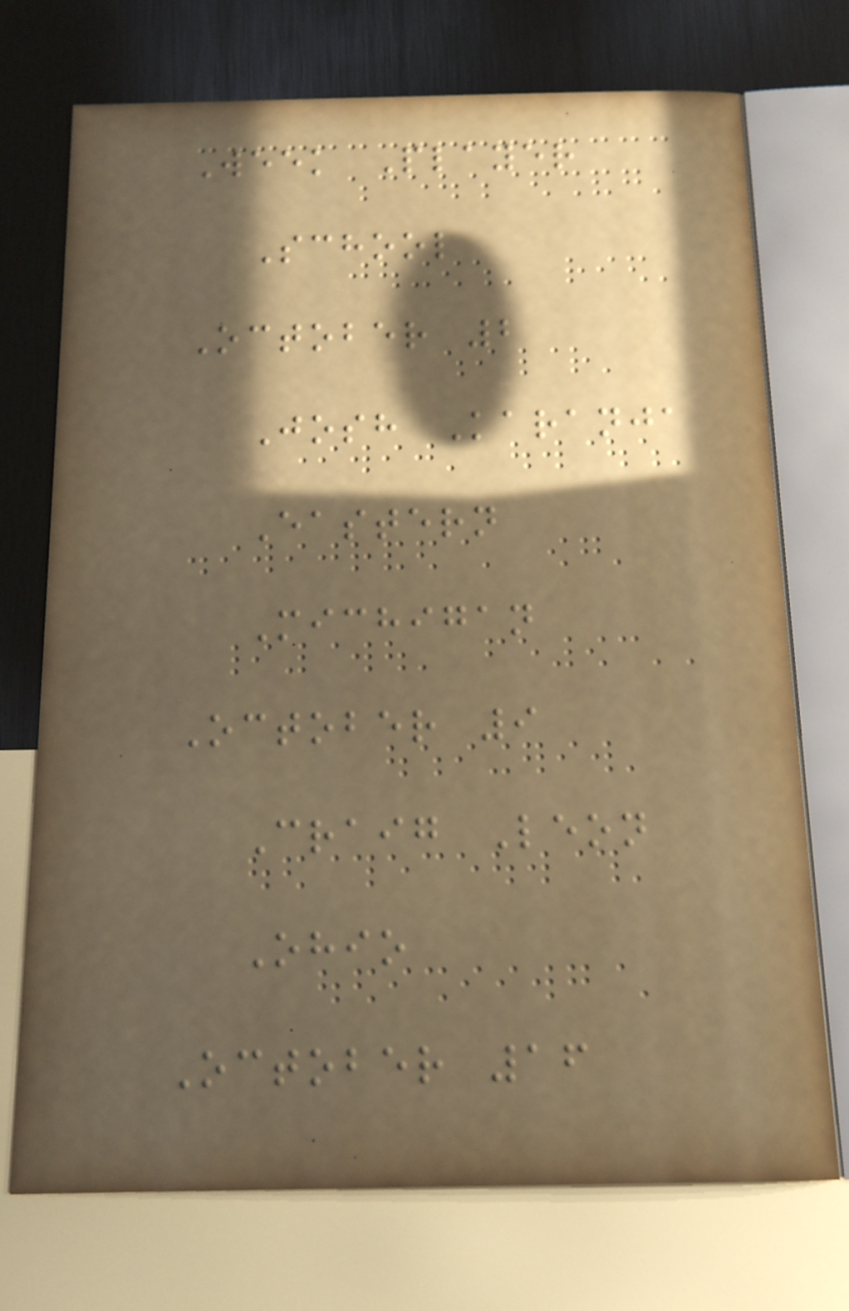Week Player
School
October 2
Josh Karanja
Eastern
Michigan
October 9
Craig Leon
Ohio
October 16
